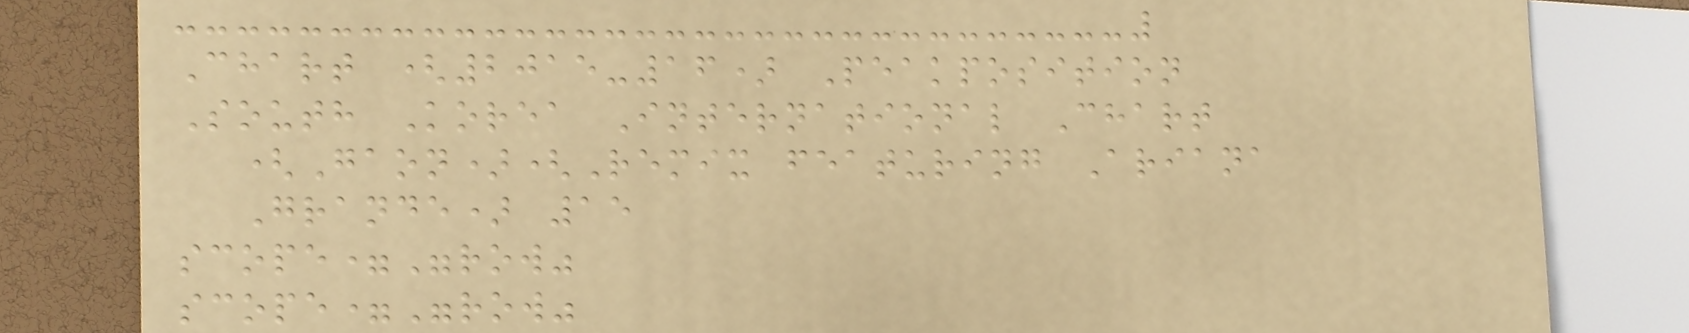Chart (2015-16) Peakposition
South Korea International Chart
(Gaon)(Remix featuring Ariana
Grande) 15
scope="row"
scope="row"
